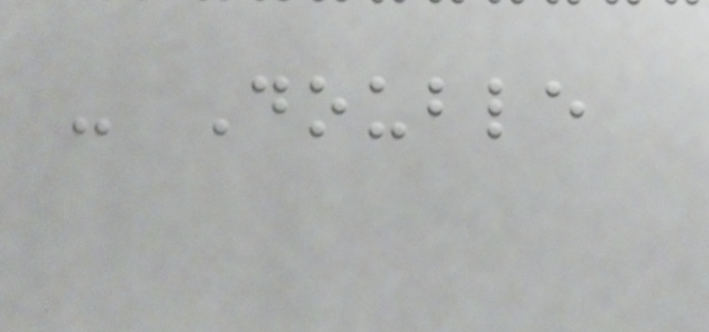- Double
